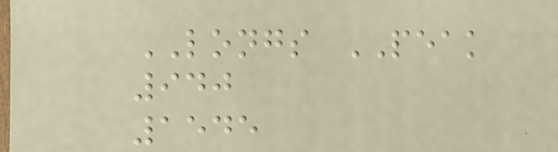LONGS PEAK
940
1545
